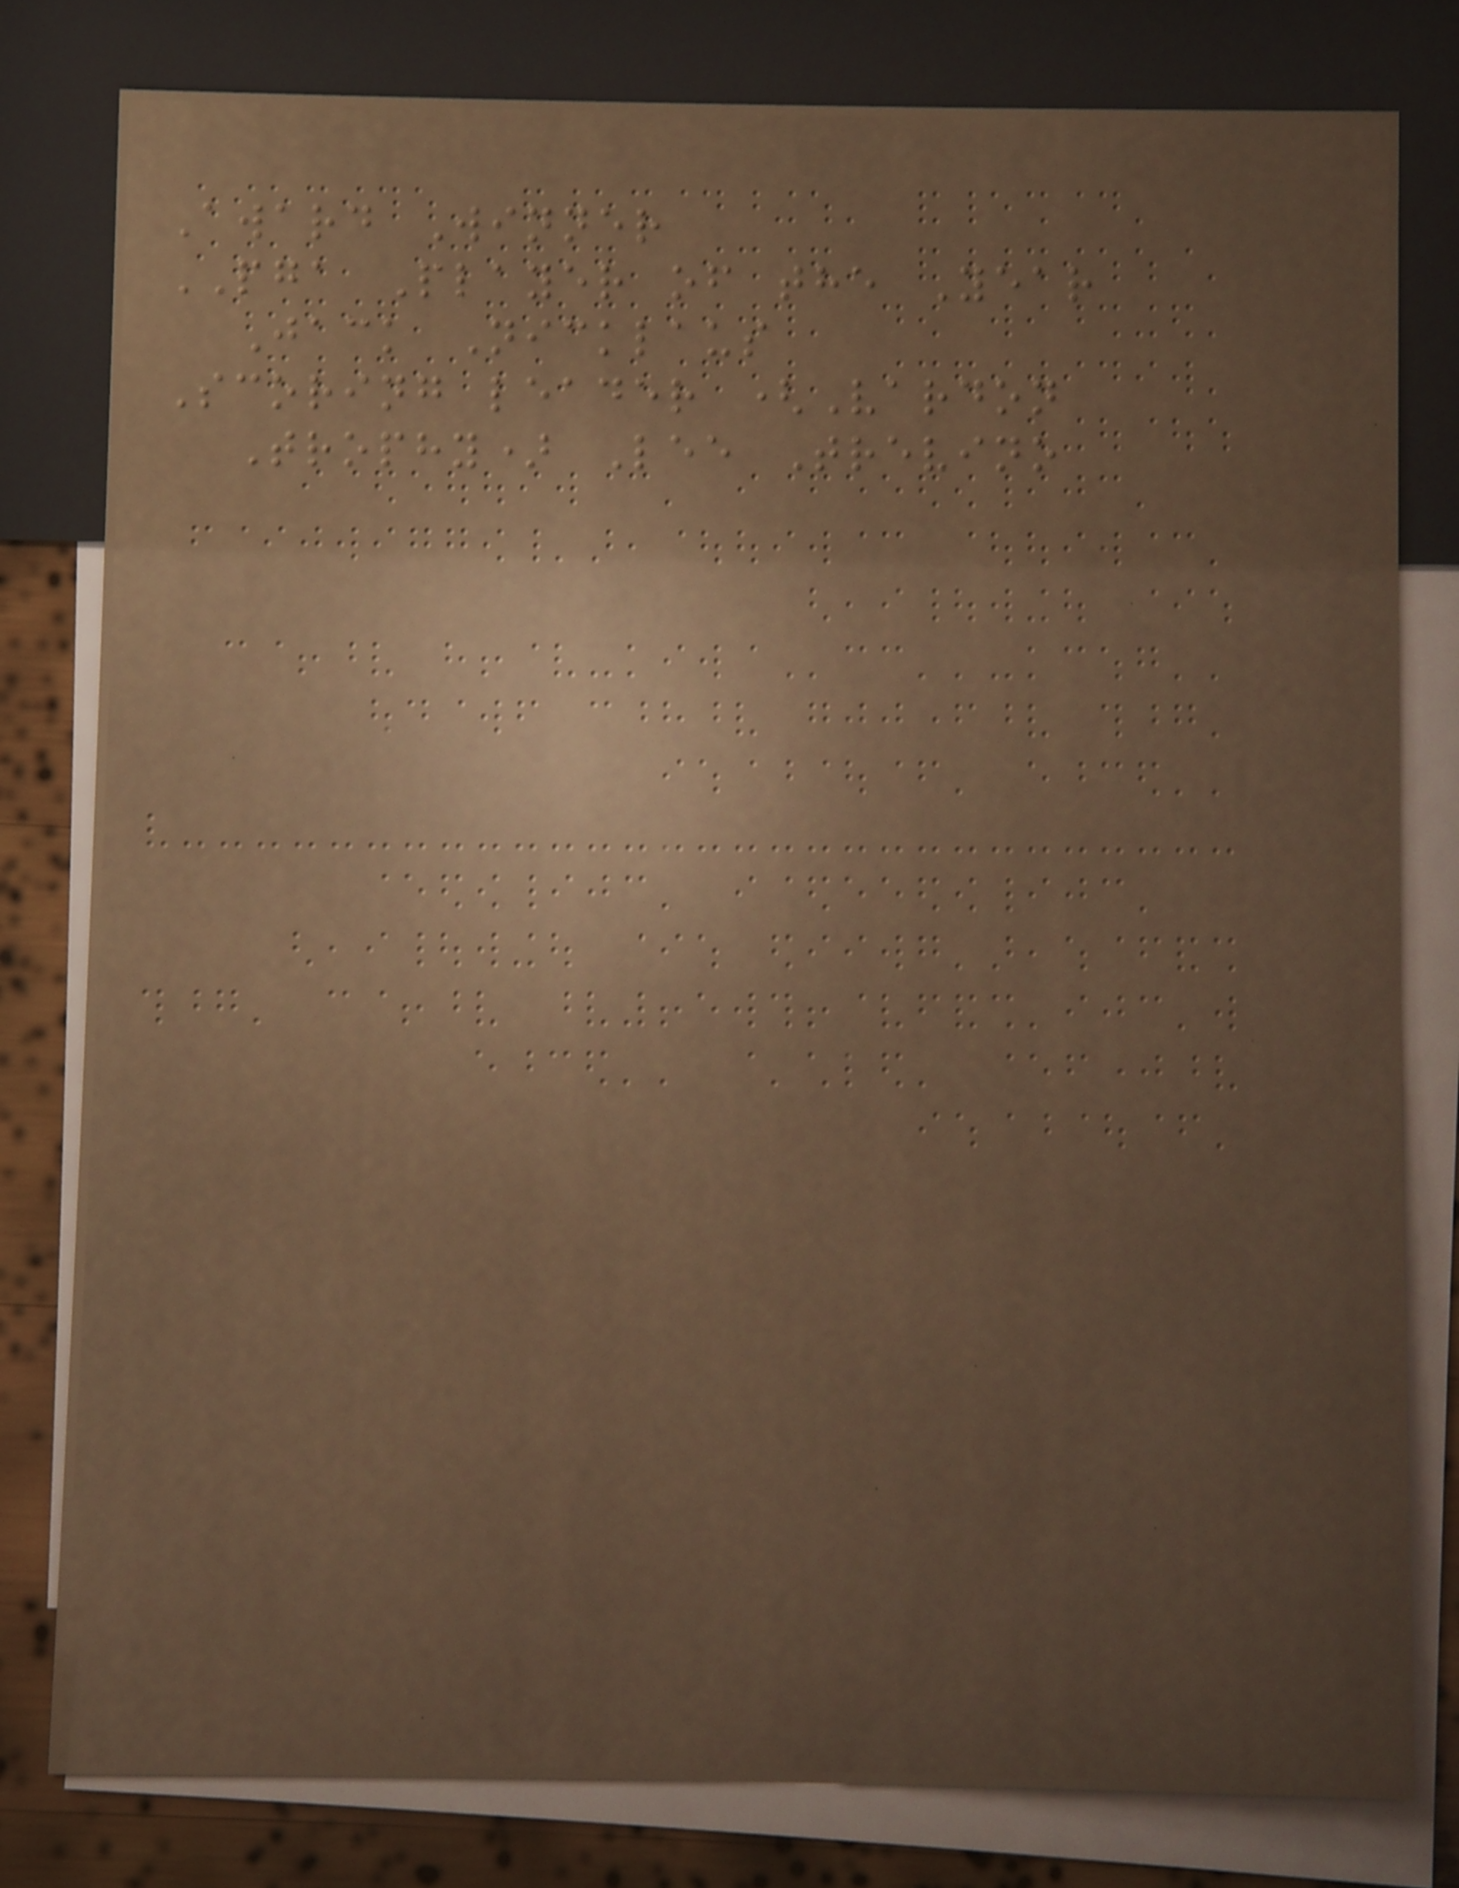Award Winner
PGA Player of the Year
Jack Nicklaus
Scoring leader (Vardon
Trophy) Lee Trevino
